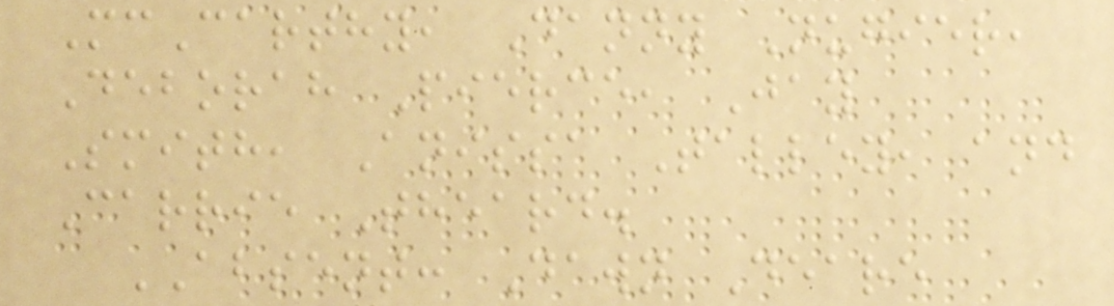McCarthy, Danny Nugier,
Deborah Pierce, Jay
Smith, Anissa Talley, and
Carrie Theard.
ABSENT: Dawn Deare
